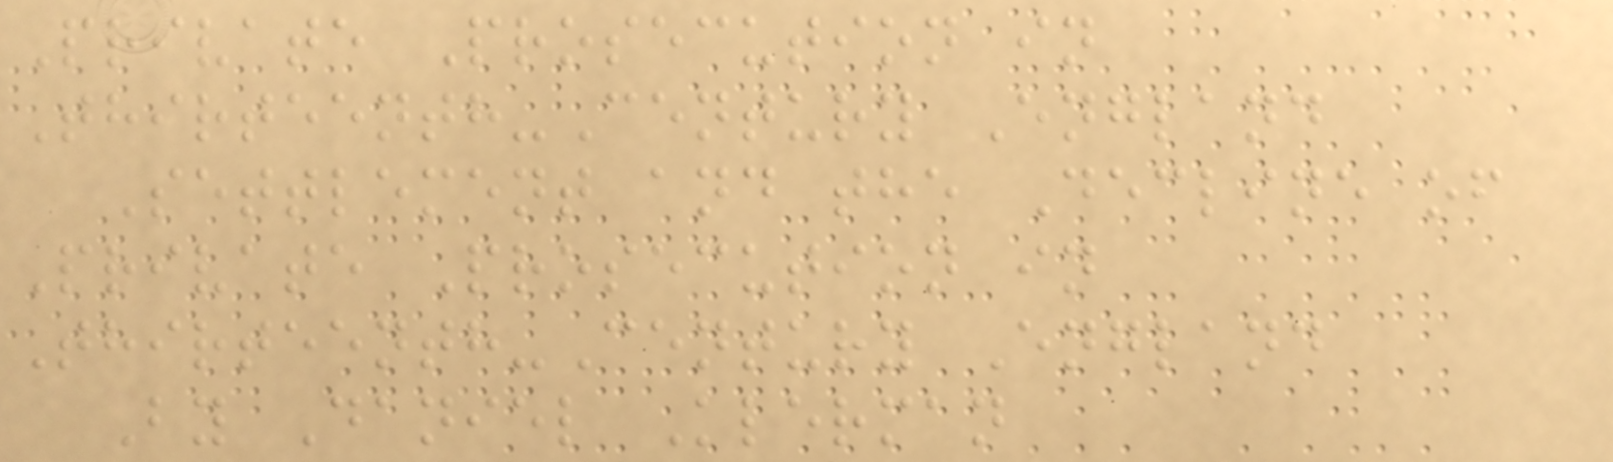Private Prosecution in
Thirteenth-Century England
Settlement and the Decline of
Private Prosecution in
Thirteenth-Century England
By Daniel Klerman
